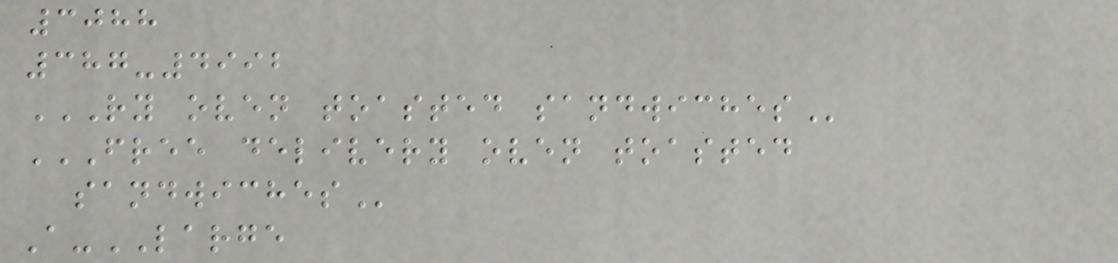3088
387-4992
RY OVEN TOASTED SANDWICHES
FREE DELIVERY OVEN TOASTED
SANDWICHES
A-LARGE
